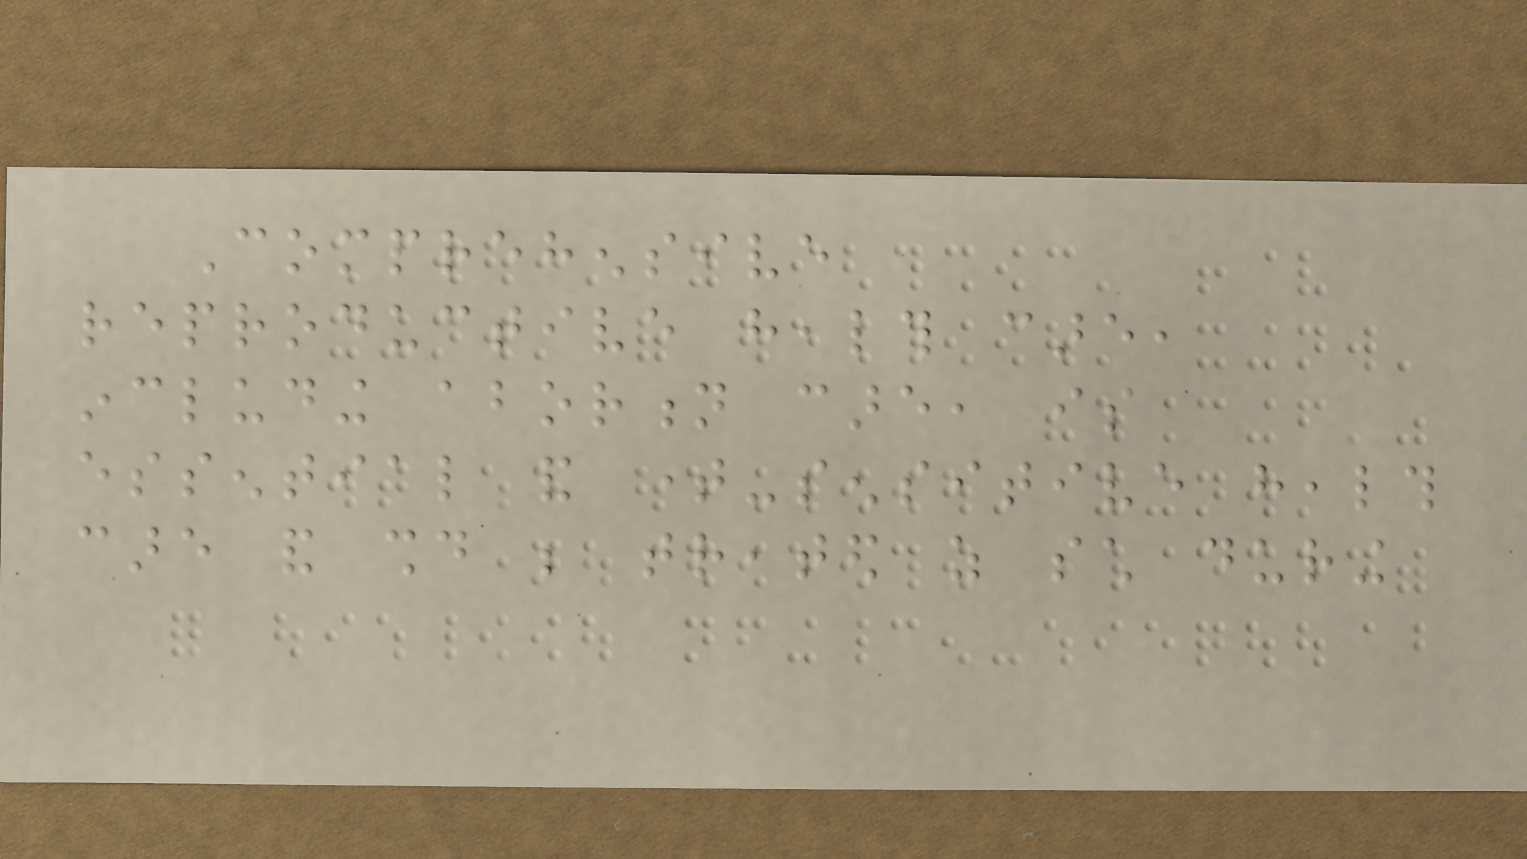Comprehensive
reproductive health care,
including abortion care, is
essential and time-sensitive health
care and should be treated as such during
